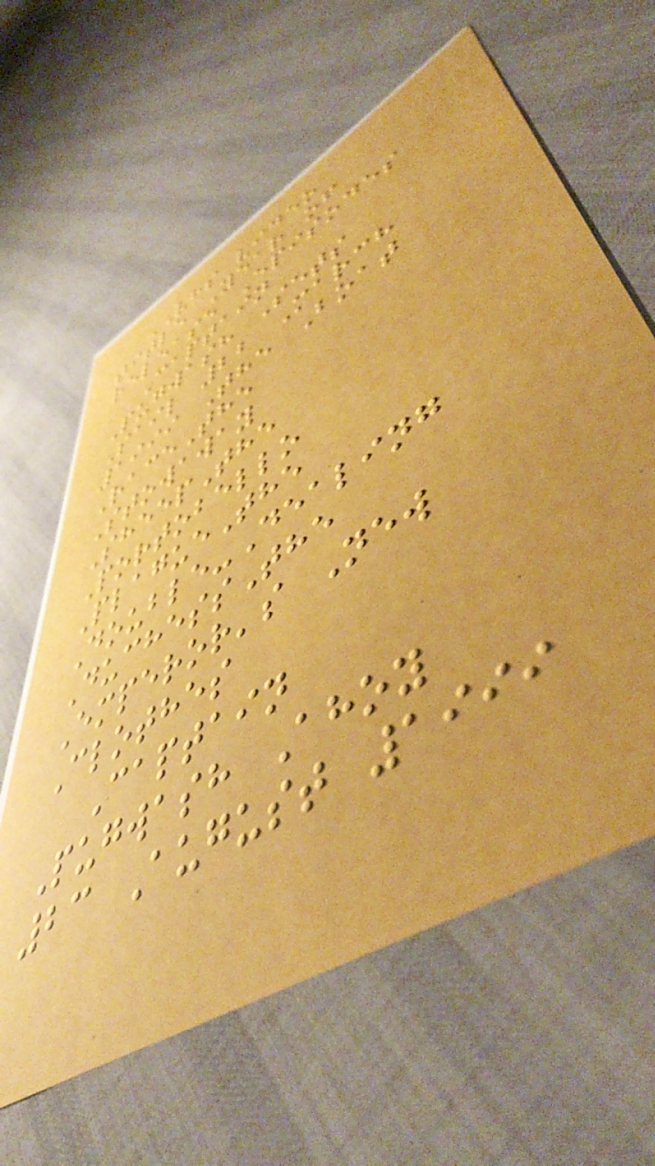VHS video
title Year of
release Episodes
Captain
Pugwash Sets
Sail 22 March
1999 The Boat
RaceThe
Stowaway
SheepThe
Portobello
PlagueThe
Double-Dealing
DuchessThe
Emperor's New
Clothes
Captain
Pugwash Ahoy
23 August 1999
